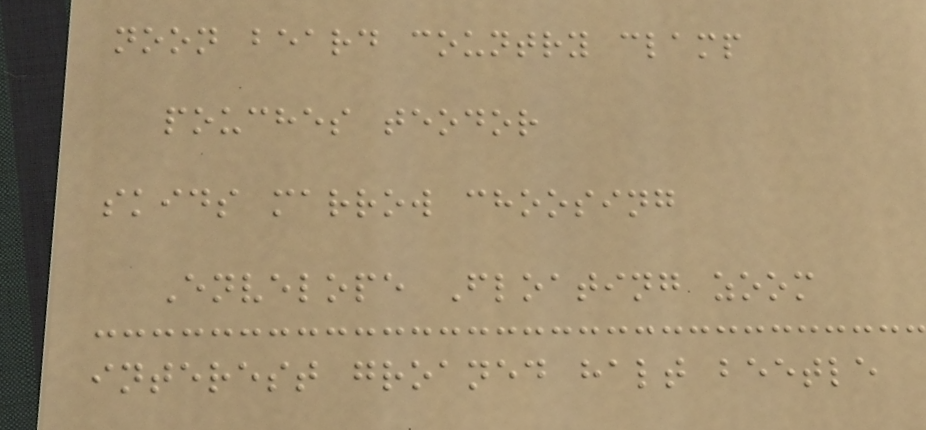noon beard country clamp
pouches teodor
skids marrow choosing
Envelope Floating zoom
interest groaned halt beetle
